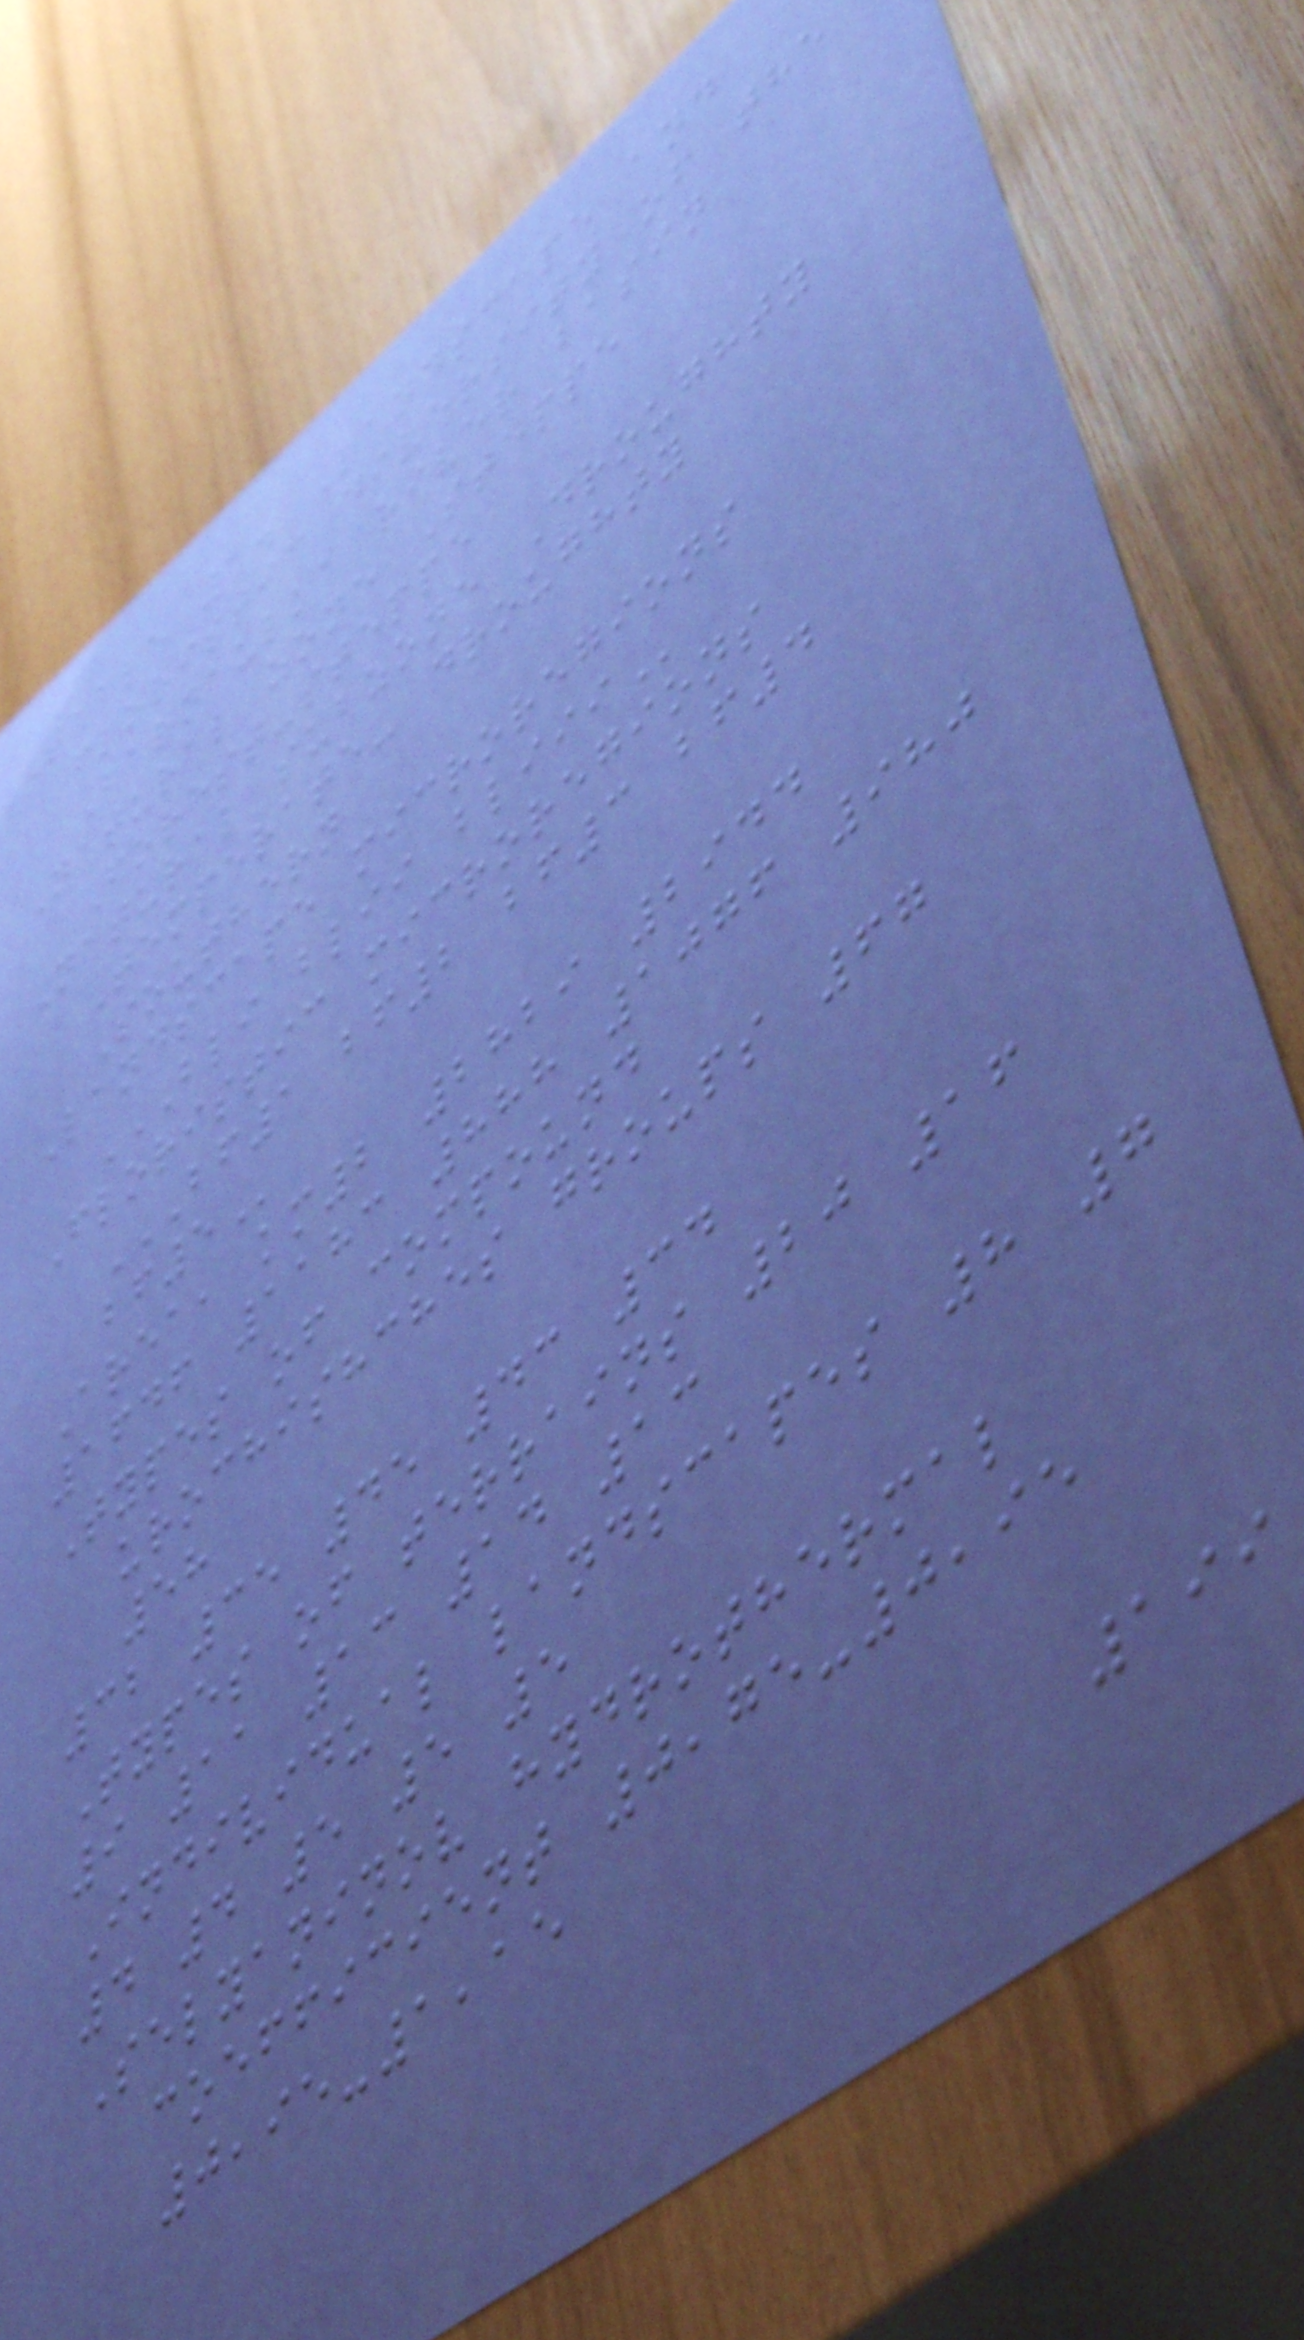Table 1. Landscape and
floristic diversity of the
Barnaulka river basin
Natural zone Steppe
Forest-steppe
Natural subzone Droughty
Temperate- droughty
Southern
Landscape microregions
BLI BLII BLIII
Floristic microregions
BF1 BF2 BF3 BF4
BF5
Area, km2 2829 2944
1646 1183 888 1076 980
Types of compound
urochishches groups 67
58
32 35 45 43 34
Types of terrains 20 16
9 11 13 14 13
Individual landscapes 8 7
4 4 5 5 5
Selyaninov hydrothermal
coefficient 0,75-0,95
0,95-1,15
199
